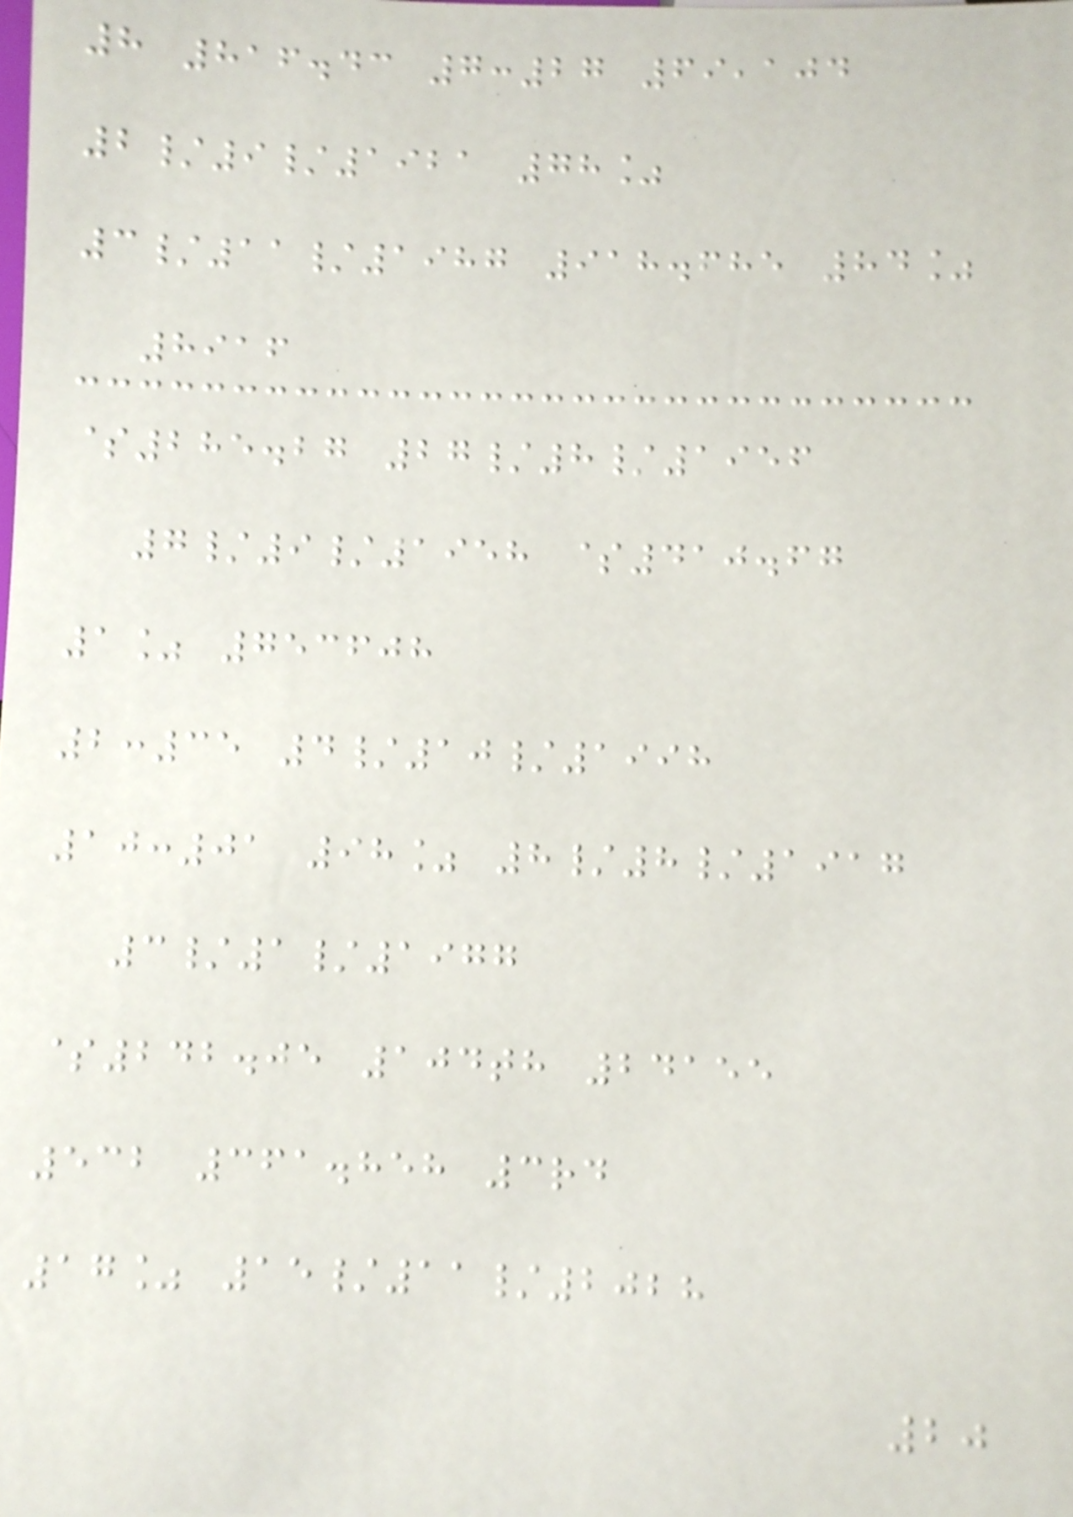8 816.43 7:27 69,104
2/9/1921 78%
3/11/1987 918.685 84%
8916
$285.27 27/8/1956
7/9/1958 $410.67
1% 753608
2:35 4/10/1998
10:01 98% 8/8/1917
3/1/1977
$242.05 104th 24155
532 361.858 3rd
17% 15/11/2028
20
